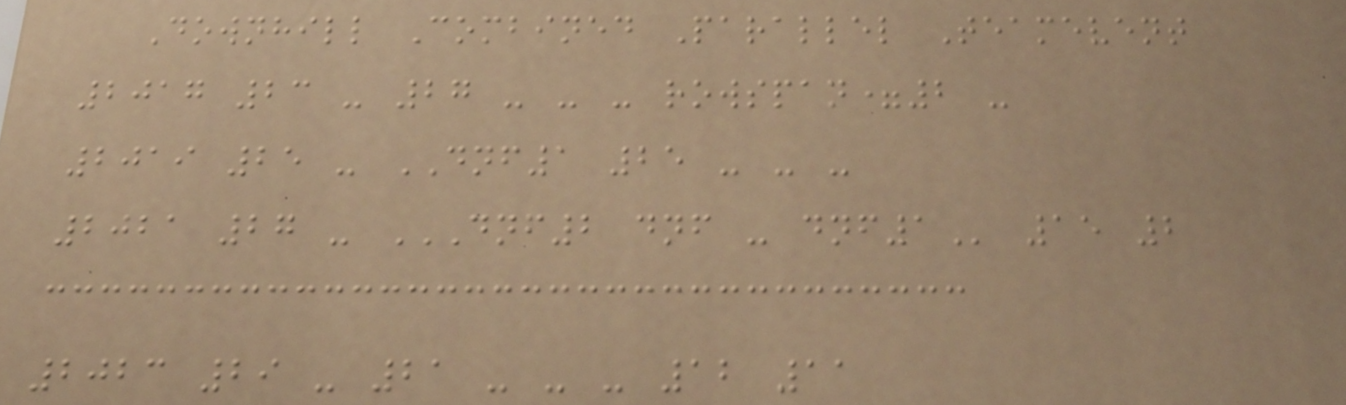Downhill Combined Parallel Teamevent
2017 23 - 27 - - - rowspan=2 -
2019 25 - DNF1 25 - - -
2021 27 - DNF2 DNF - DNF1 15 2
2023 29 - 21 - - - 12 11
